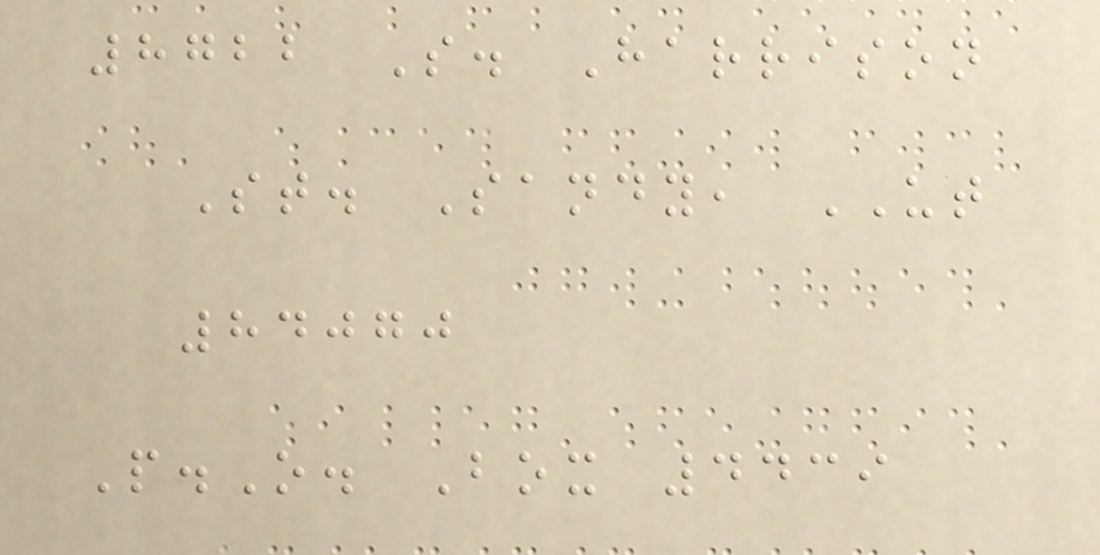8722 S. Harrison
St. Sandy, UT
84070
P.O. Box 4439
